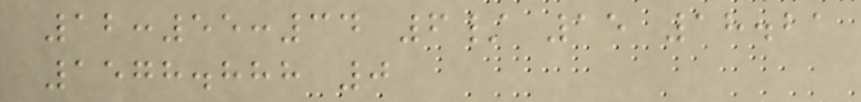12:55:34 6/ 15 18.21
1578.888 0
